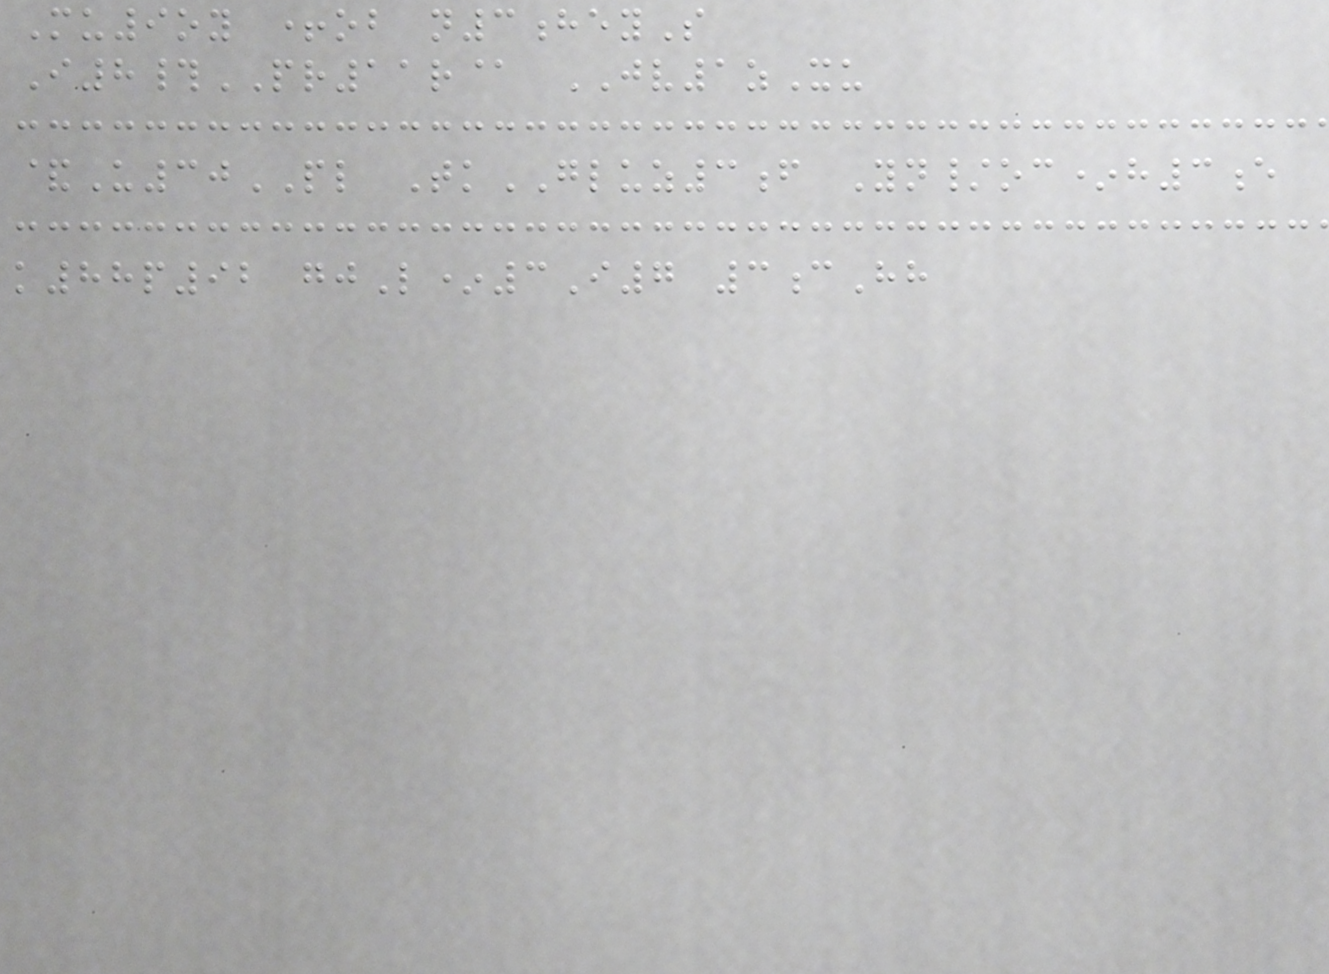Mu9oy +ob n3heyS
I8#PR11r@ JV1zXu
&U30PL TkGLUZ3f Yn/oc*h3e
k88p92 gjL*3I7 3cHh
